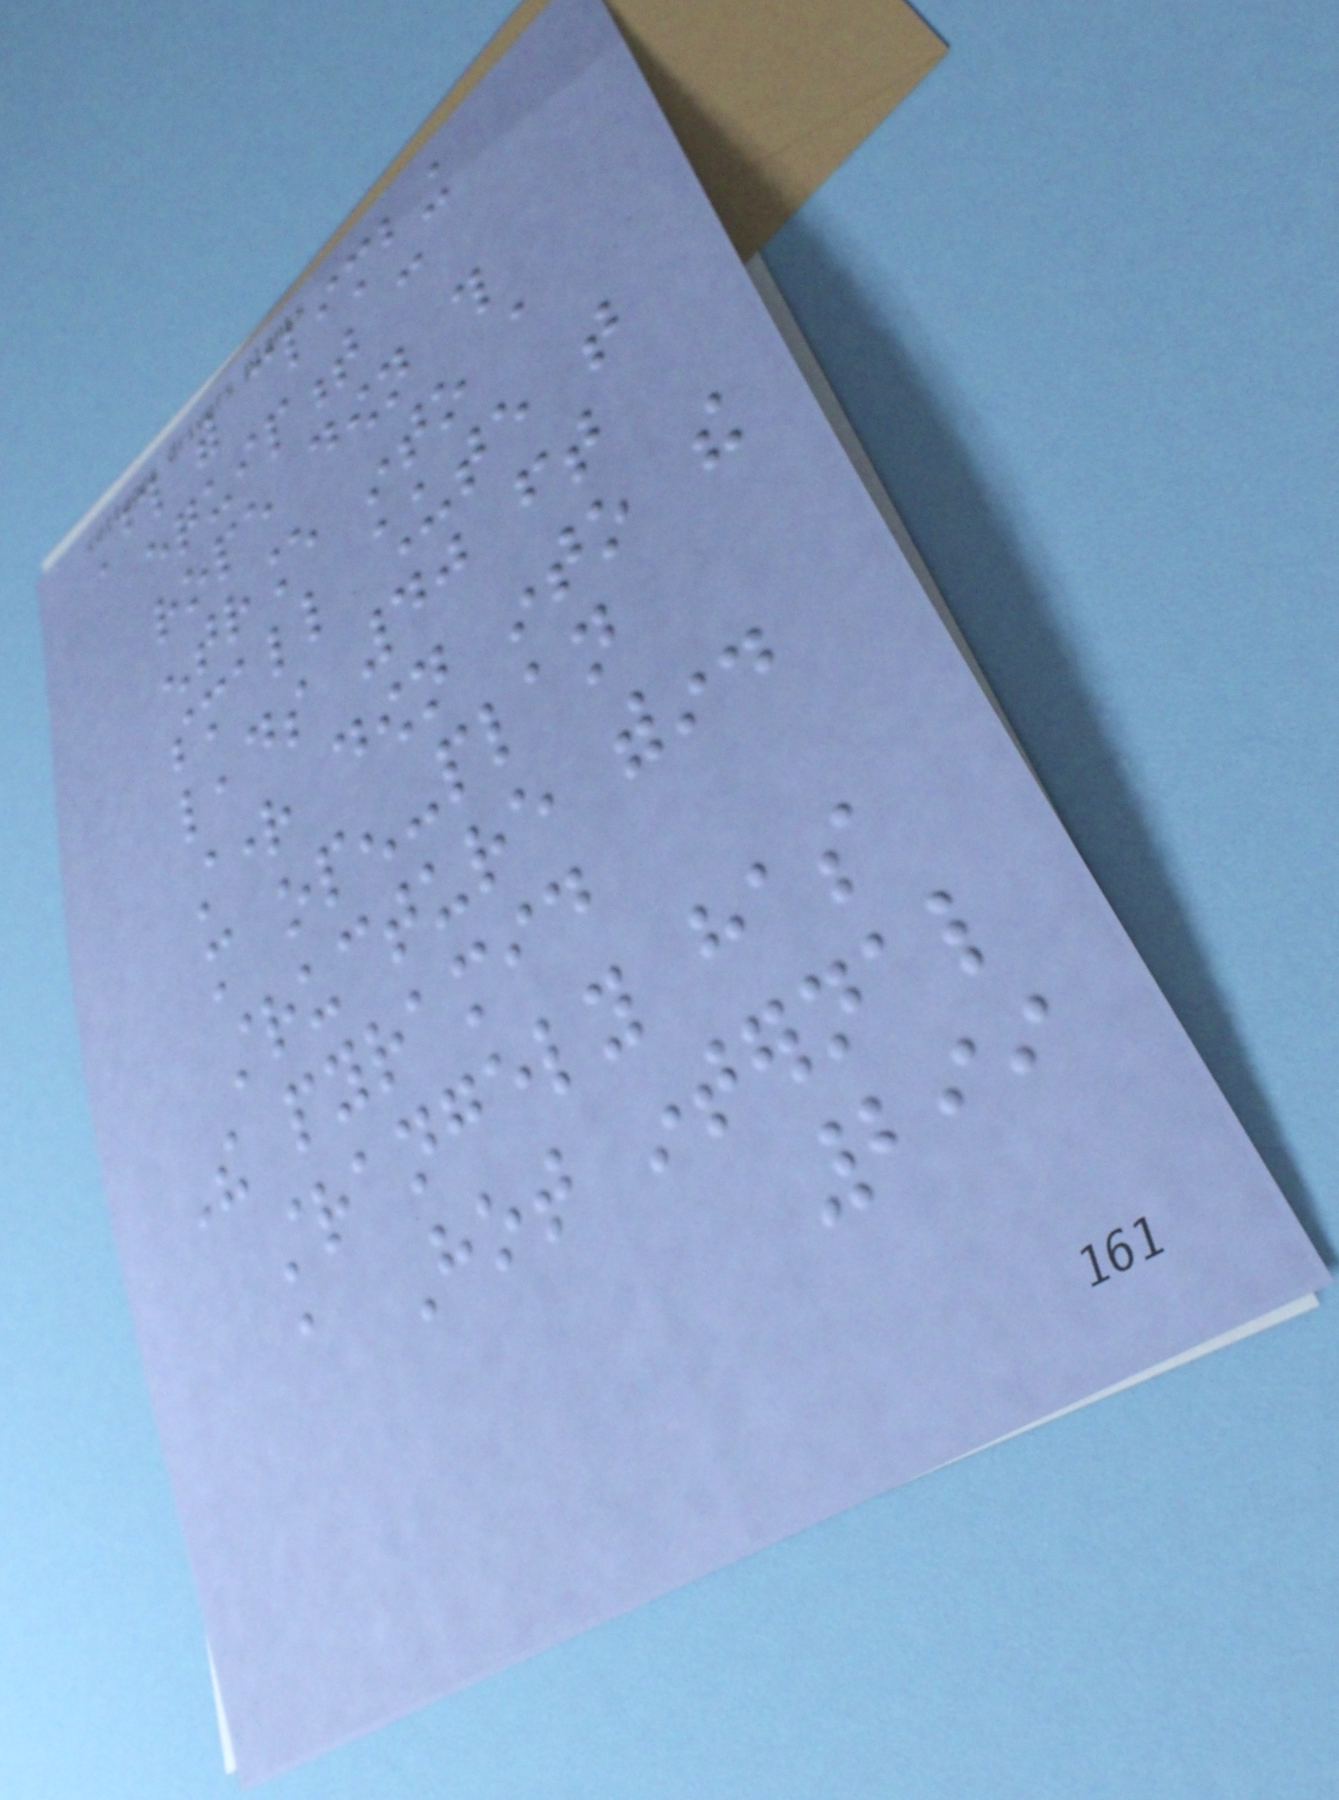Those with climbing
equipment can
rope down this
entrance into a
small chute that
leads 40 ft
stright down into the
more open-plan
structure within.
The pyramid
strangely has
a Hot internal
299
